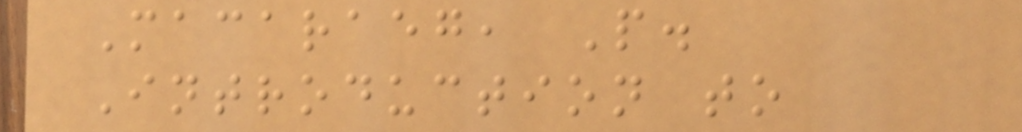Macaraeg, P.
Introduction to
